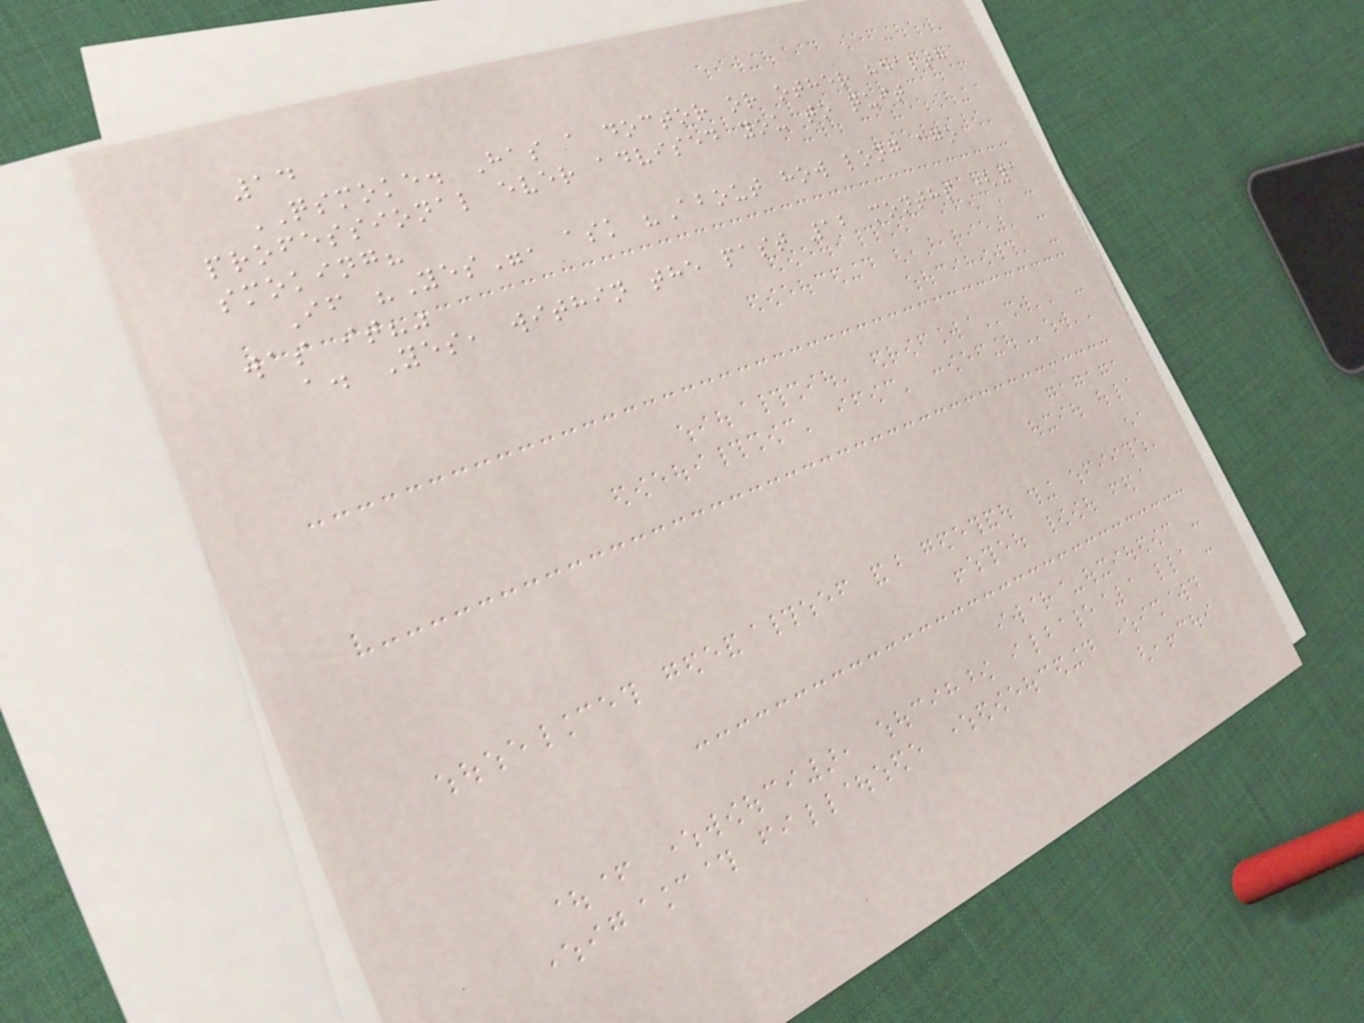14
QSMOKE. Has a doctor or other health
professional ever advised you to quit
smoking?
If "Yes", ask "About how long ago
was it?"
a. Yes, within the past 12 months (1
